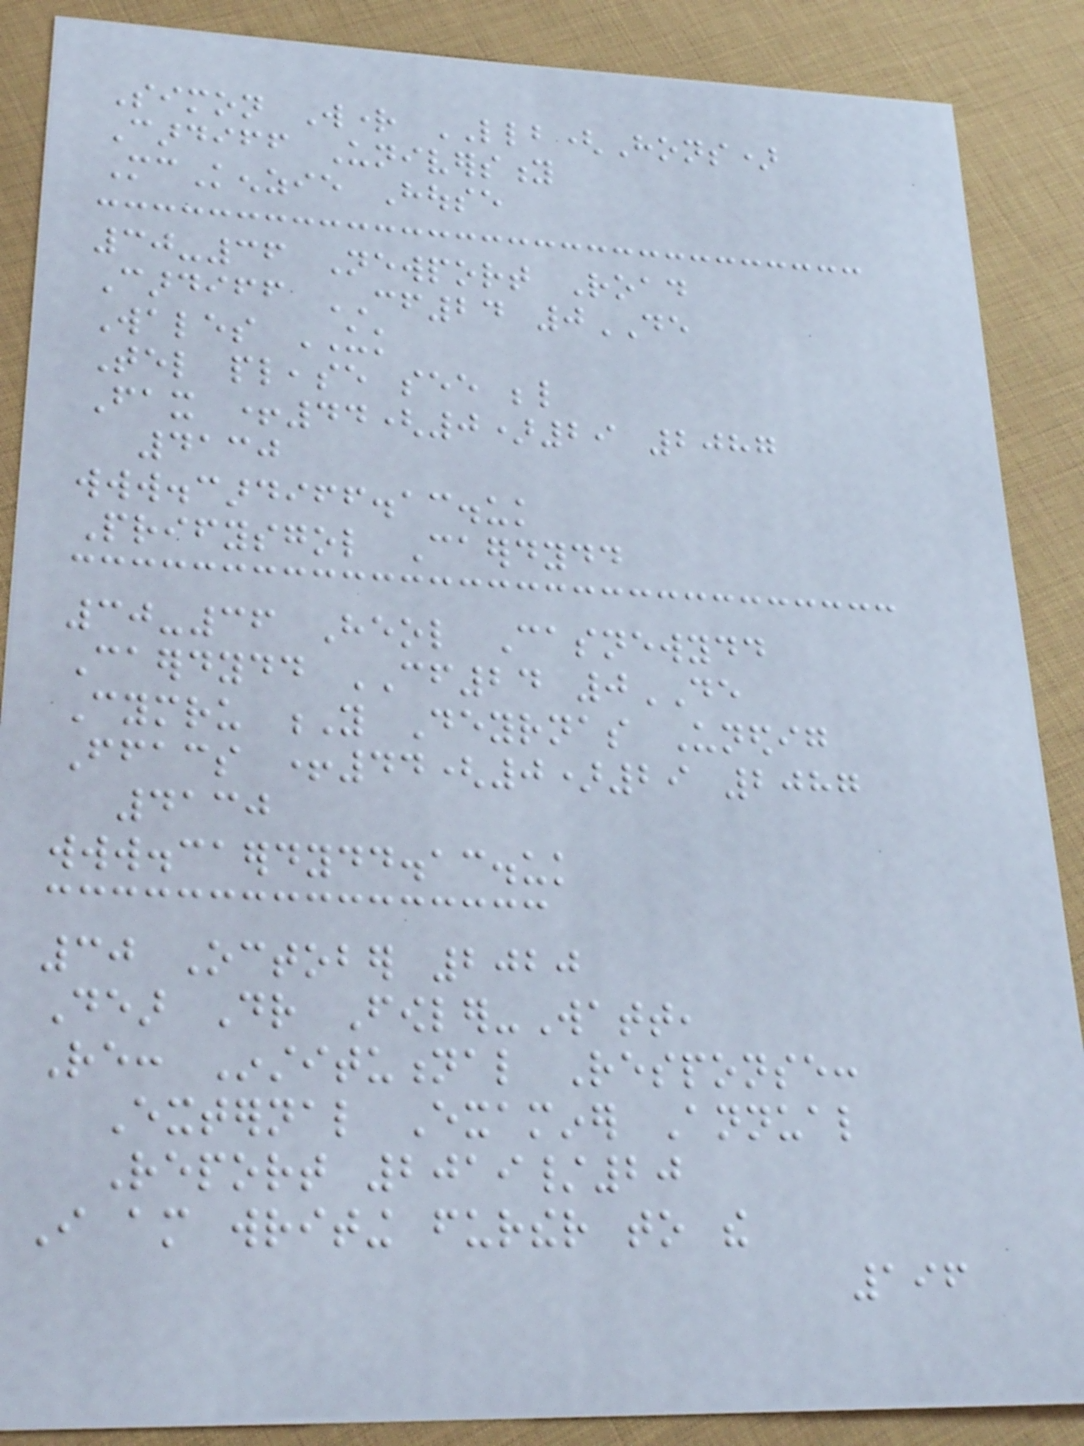Simon Wright LLB(Hons)
Cardiff University
McKenzie House
30-36 Newport Road
Cardiff CF24 0DE
Wales UK
Tel please see below
Fax +44(0)29 2087
4130
www.cardiff.ac.uk
Prifysgol Caerdydd
30-36 Heol Casnewydd
Caerdydd CF24 0DE
Cymru Y Deyrnas Unedig
Ffacs +44(0)29 2087
4130
www.caerdydd.ac.uk
30 October 2020
Dear Dr Fowler-Watt,
Re: Institutional Response:
External Examiner Annual
Report 2019/20
I am writing further to the
196
